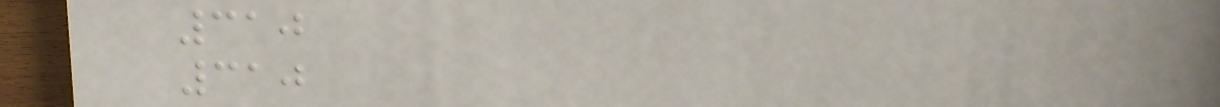310
310
